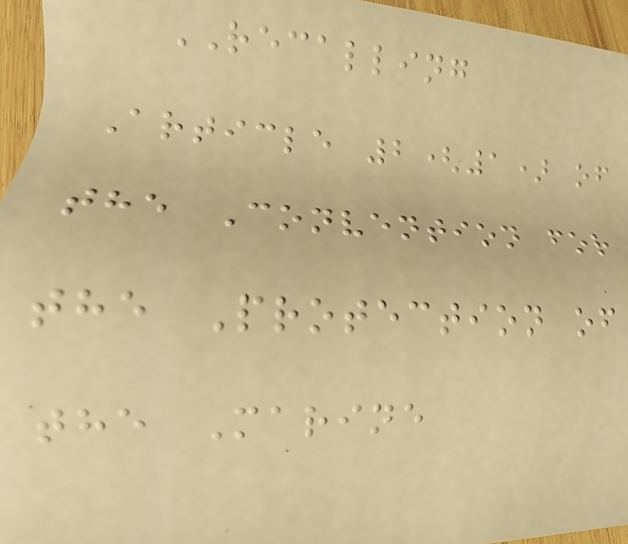RECALLING
Article 2(1) of
the Convention for
the Protection of
the Marine
